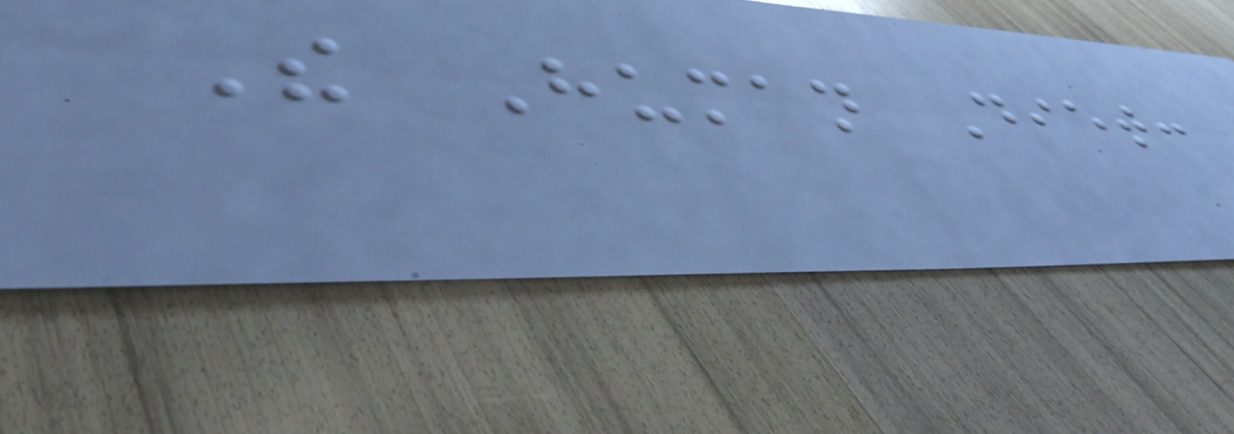The Human Diet:
